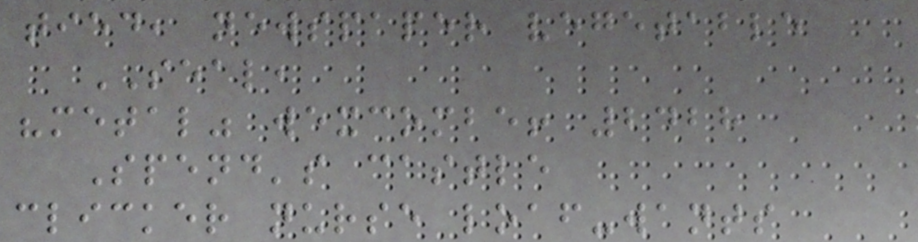tied, newspaper vegetable
SEAL,
"metal" wexcombe! 2428
Spend's castle
clicker nurse loaf-wants
